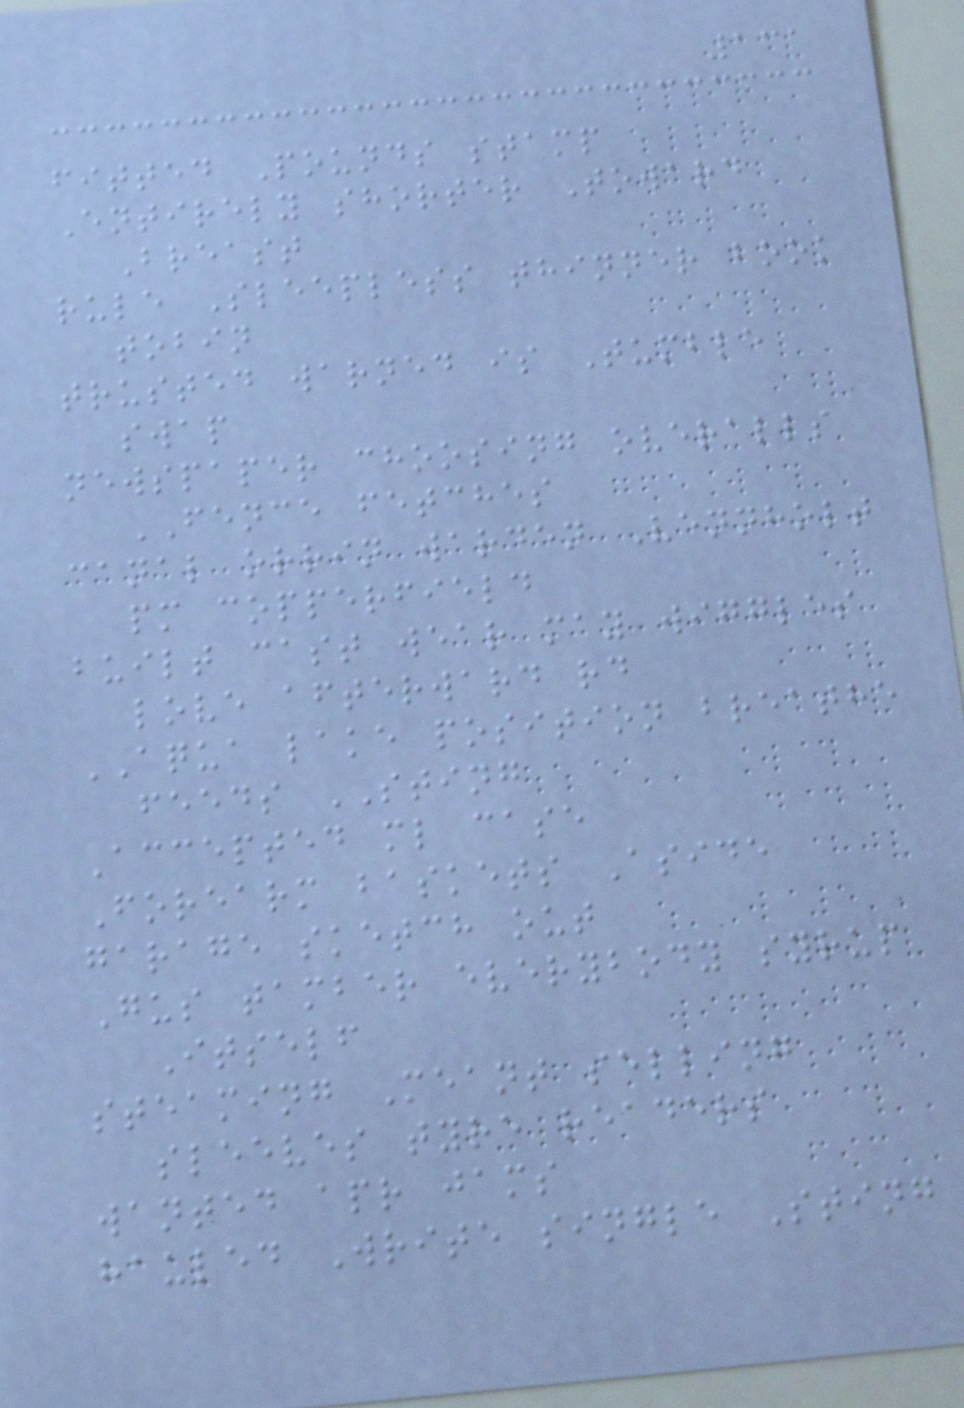131
fitted Pounds stamp
Entirely shorter Toward
Breast
rule Sleepless thinner book
tobin
trusted warned is Tumble
swap
newspaper choosing overalls
FENCE fetches
canal orrin warden Vennholt
pm copperfield
built cast wear may wiggles
love afterward rd
AQUA lake position breathe
feeds STING
Accepted ml case
Forearm baskets Aside
garage sketch out
Gus tamber everybody syrup
Itself
steaming Meant selling
sleeves tyre readers
wanted apr jams
hauled Write single Sting
